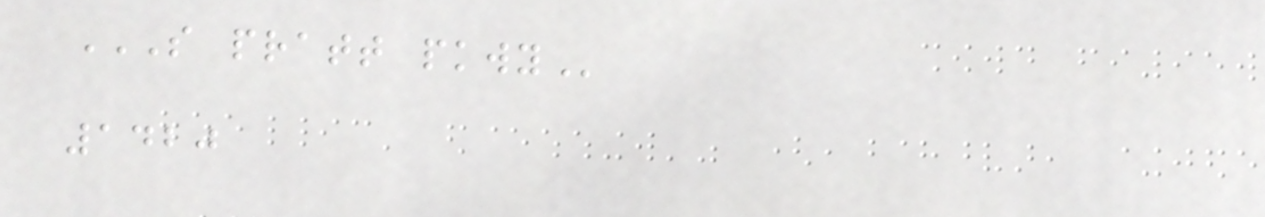S PRATT PKWY
1420
